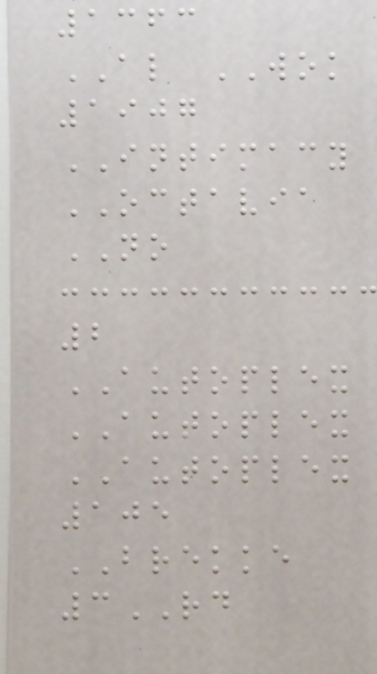1363
AL WOK
1907
INTIMACY
OCTAVIA
NO
2
AUTOPLEX
AUTOPLEX
AUTOPLEX
105
BREKKE
3RD
